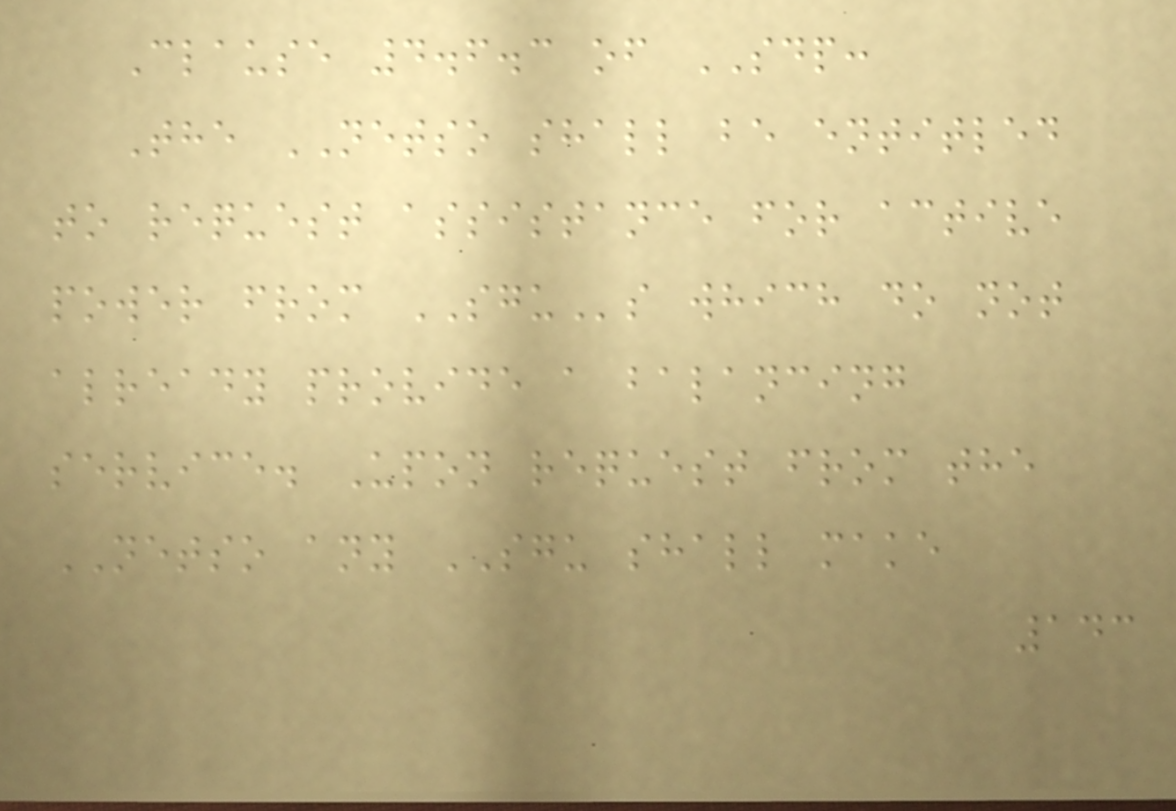Clause 4.6.3 of SDP:
The NETSO shall be entitled
to request assistance for active
power from SGUs which do not
already provide a balancing
service. Upon request from the
NETSO any SGU shall make
143
